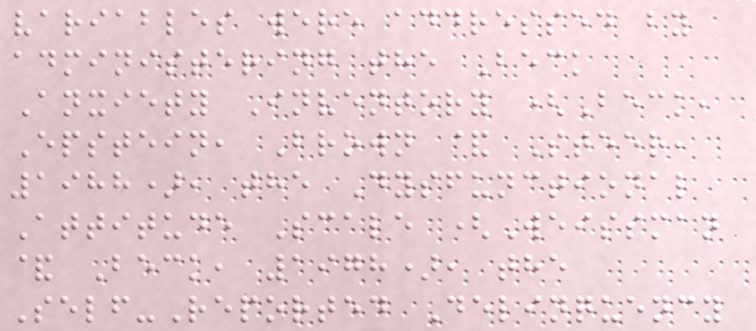variables were addressed by
administering the Beck
Anxiety Inventory (Beck,
Epstein, Brown & Steer,
1988), the Dysfunctional
Attitude Scale (Weissman
& Beck, 1978), the
Self-Reported Delinquency
